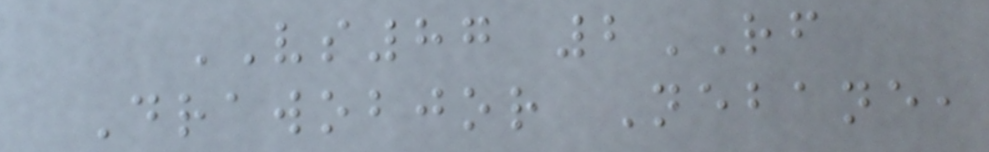VS87 2RF
Drawobjor Nebane,
